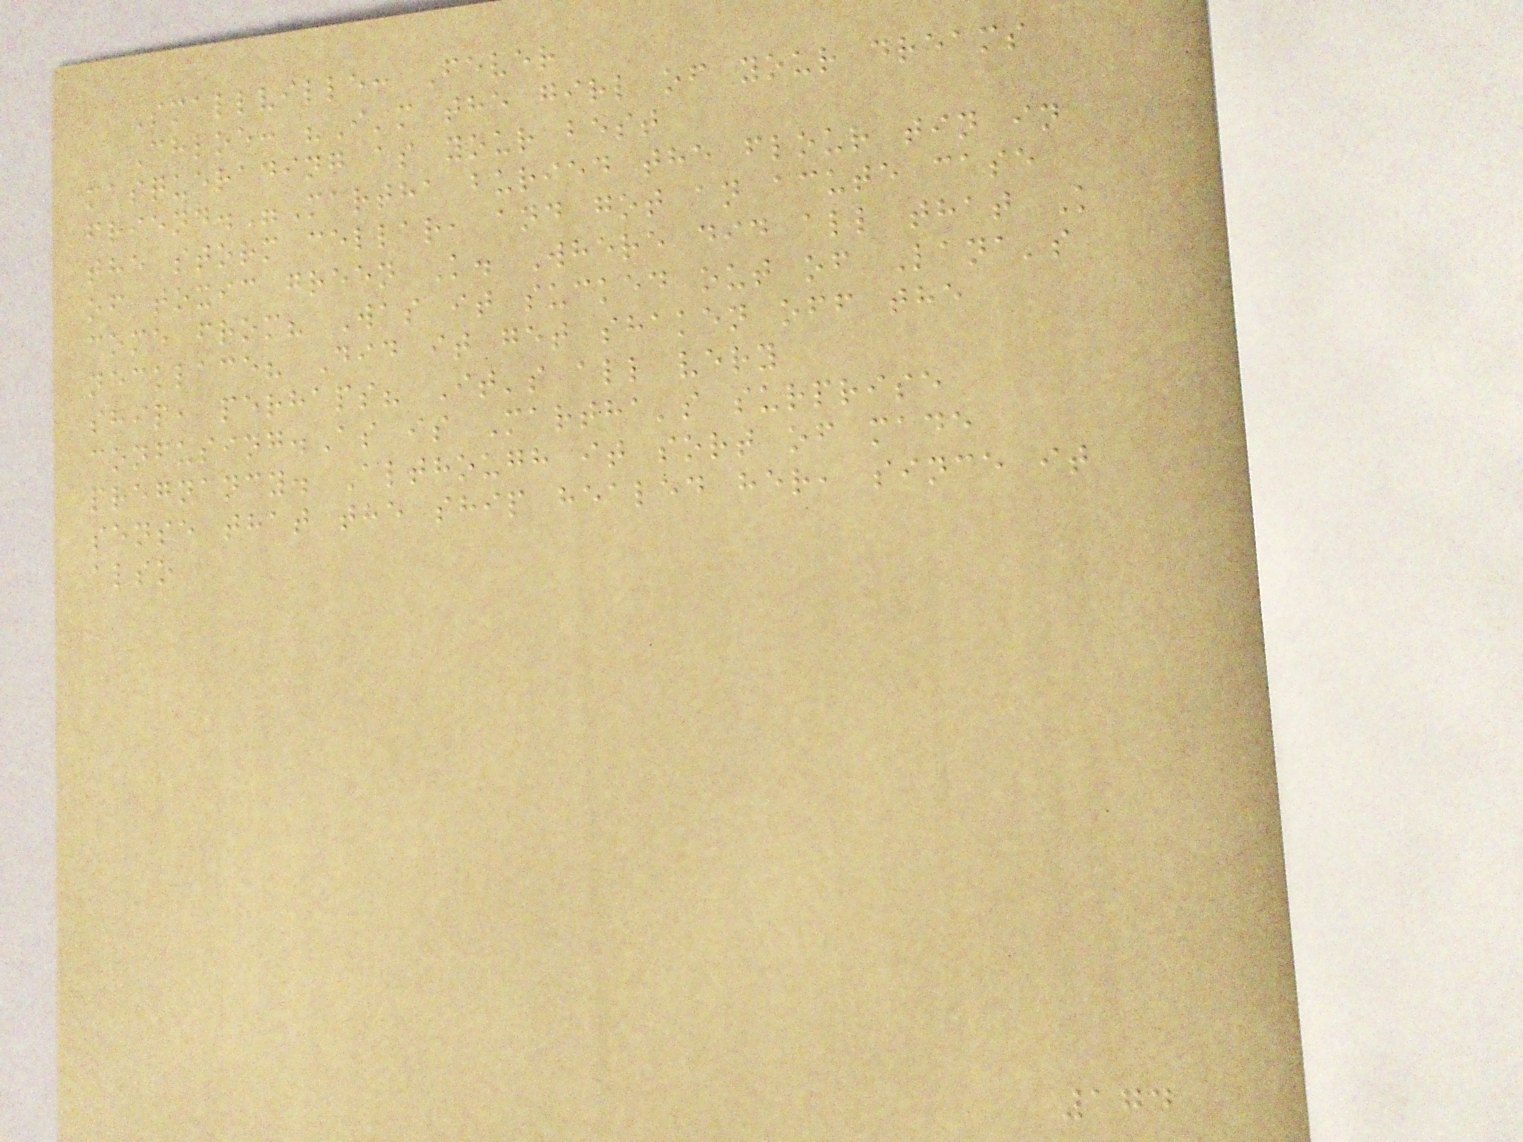Smallville: Fever
Chloe: "I'm the girl of your dreams
masquerading as your best
friend."Martha buried the flour tin in
the storm cellar, and got an acute case
of toxic green K. Where did all that K
come from? Was it sucked out of Lana's
necklace? Did it get shaken off the
ship, perhaps? It's all very
confusing.As is Martha's surprise
pregnancy. Although it sort of made
sense that the ship healed her, since it
also
174
